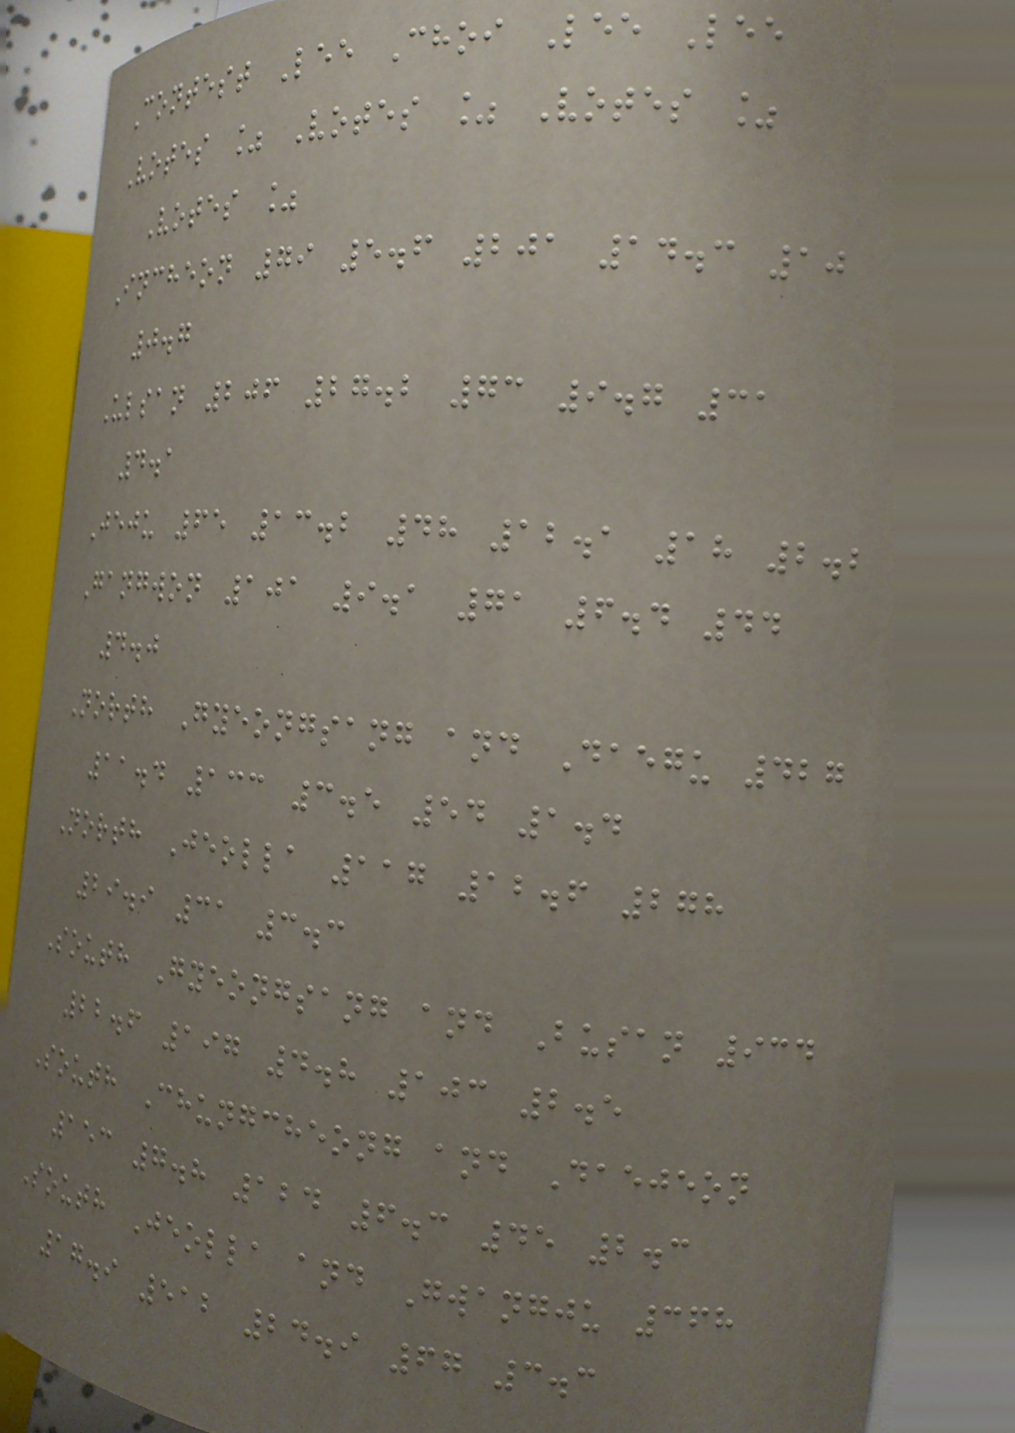Contest Lee Choi Lee Lee
Votes % Votes % Votes %
Votes %
Incheon 79 5.6 201 14.3 10
0.7
Ulsan 206 27.2 73 9.7 31
4.1
Jeju 65 13.2 48 12.1 18 2.2
Gangwon 101 9.1 71 6.4 44
4.0
North Gyeongsang and Daegu 427
11.4 133 3.5 54 1.4
North Jeolla 117 12.6 278
29.9 31 3.3
South Gyeongsang and Busan 934
22.6 197 4.8 103 2.5
South Chungcheong and Daejeon
153 7.8 124 6.3 45 2.3
South Jeolla and Gwangju 368
17.9 512 24.9 67 3.3
